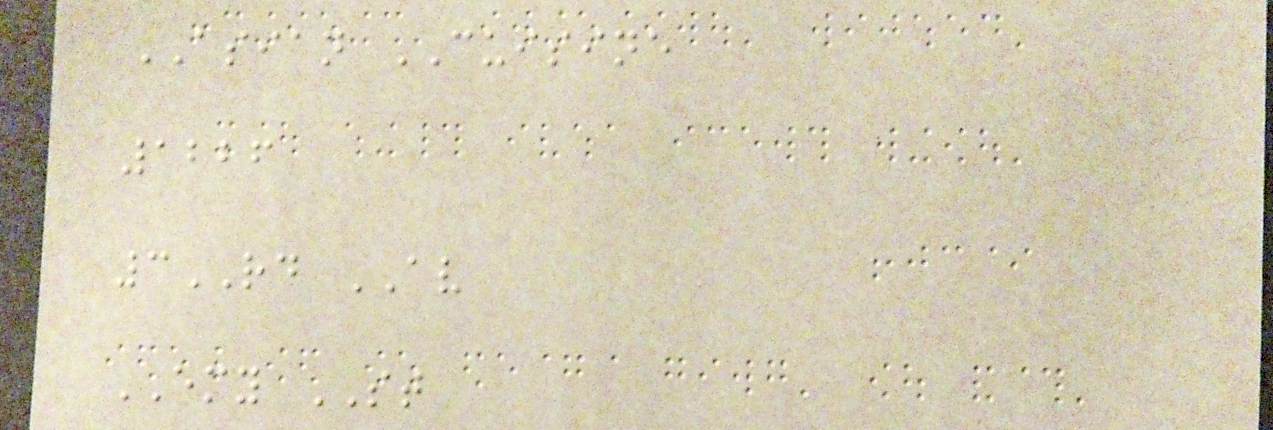ASIAN CUISINE
1226
3RD AV
EMY ST
